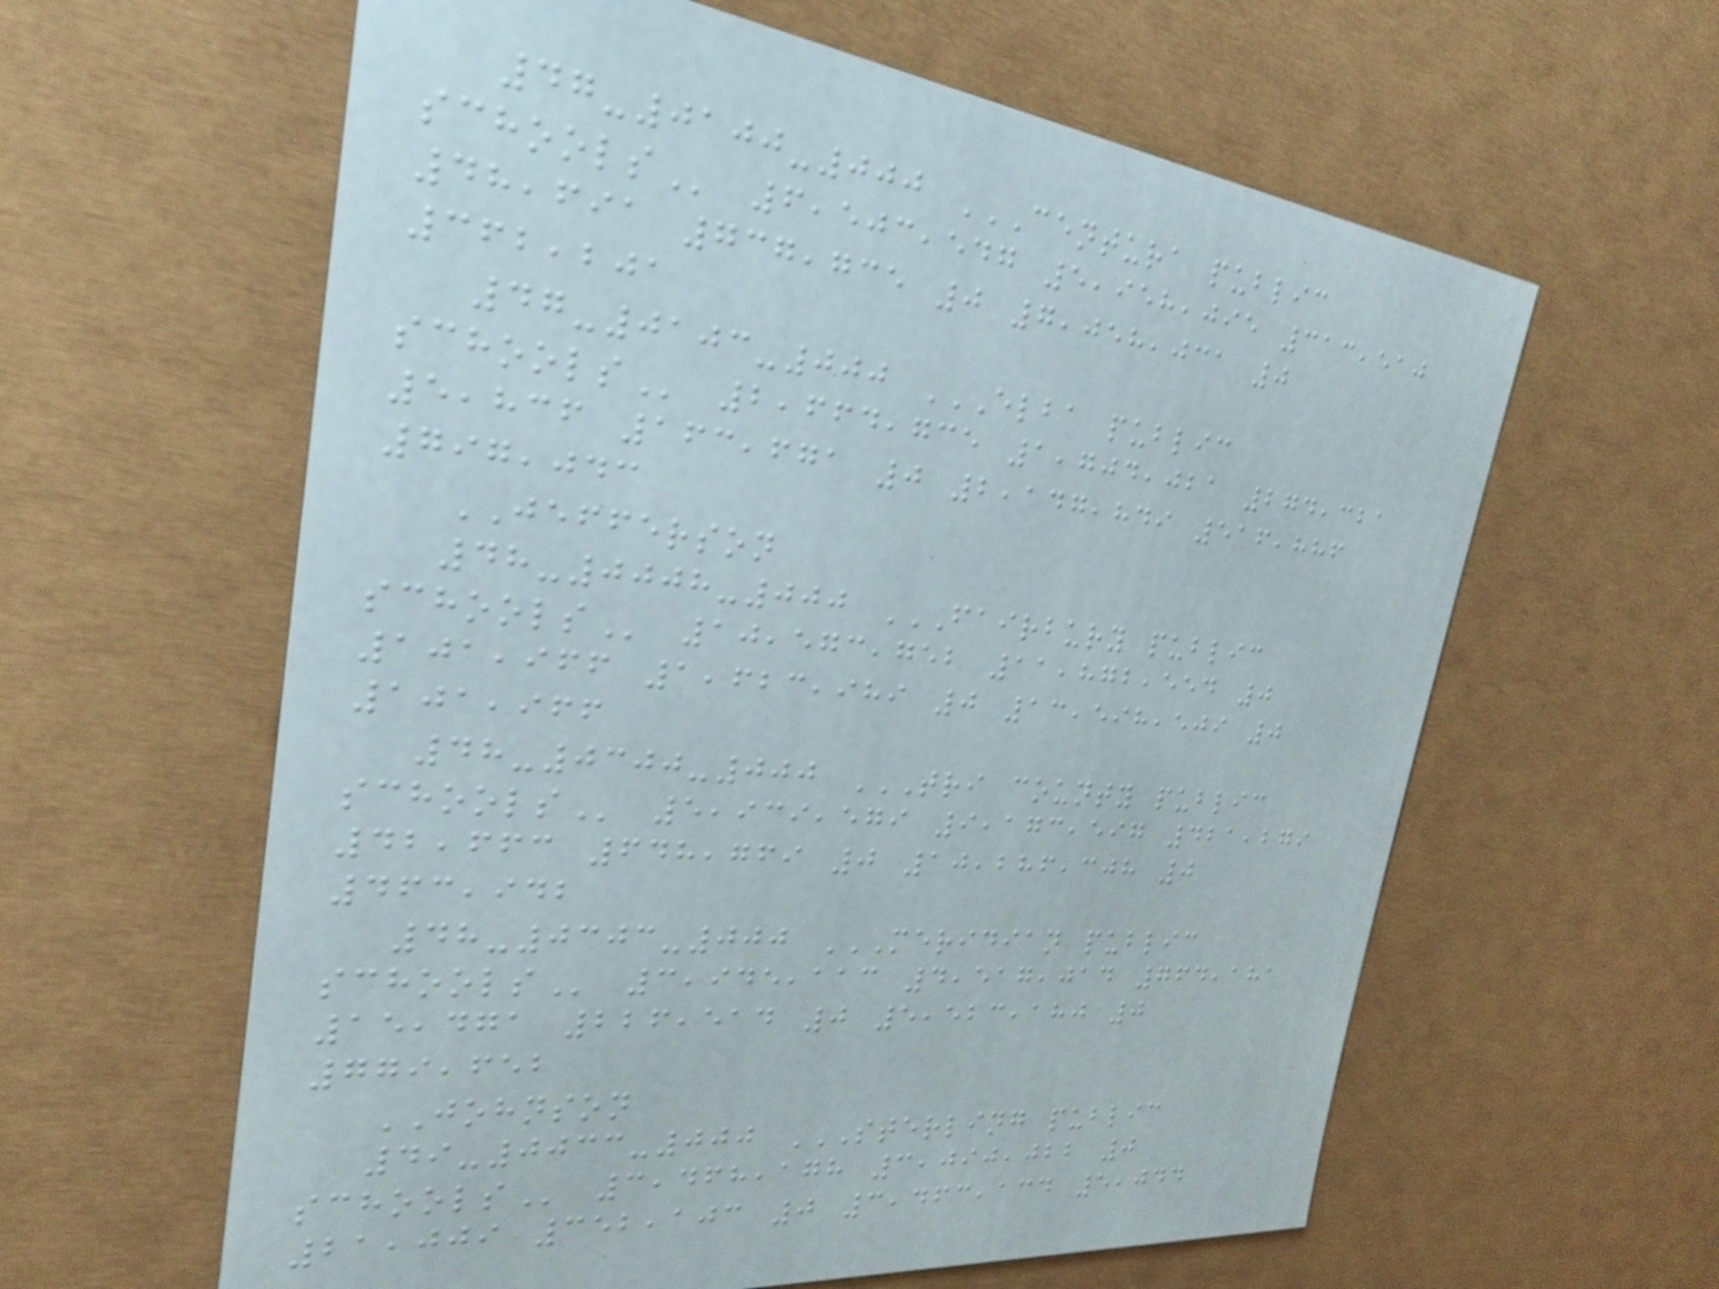47-0100-000 CENTURA PUBLIC
SCHOOLS 6,503,547 5,958,095 313,510
48,691 737,735 0 7,058,031 0
362,201
47-0103-000 ELBA PUBLIC
SCHOOLS 2,664,735 1,704,021 274,321
5,836 163,671 0 2,147,849 516,886
797,043
JEFFERSON
48-0008-000 FAIRBURY PUBLIC
SCHOOLS 10,573,752 11,872,554 0
101,966 1,623,989 0 13,598,509 0
101,966
48-0300-000 TRI COUNTY PUBLIC
SCHOOLS 5,939,579 9,173,597 421,279
42,663 648,769 0 10,286,308 0
463,942
48-0303-000 MERIDIAN PUBLIC
SCHOOLS 3,945,113 4,517,014 764,181
15,471 226,514 0 5,523,180 0
779,652
JOHNSON
49-0033-000 STERLING PUBLIC
SCHOOLS 3,468,178 3,090,022 0
21,009 352,103 0 3,463,134 5,044
